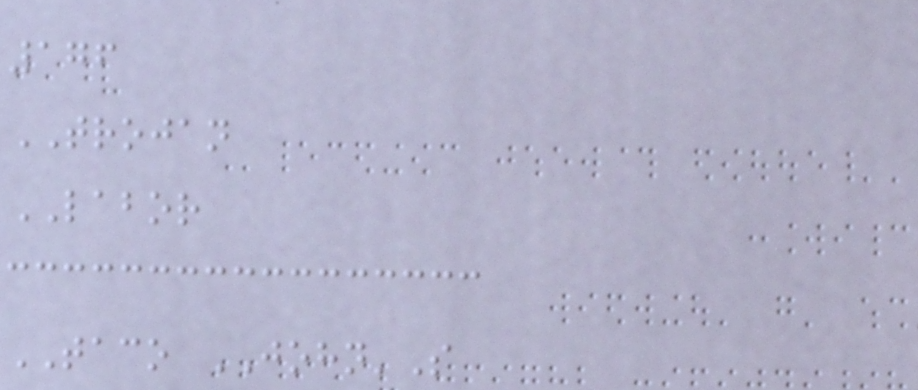176
TROJAN
LABOR
TACO JOHN'S
